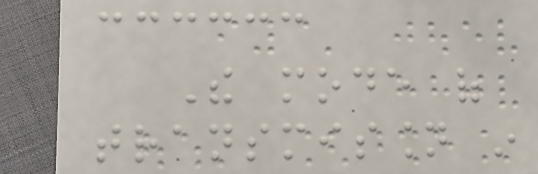The mode of
transmission in
